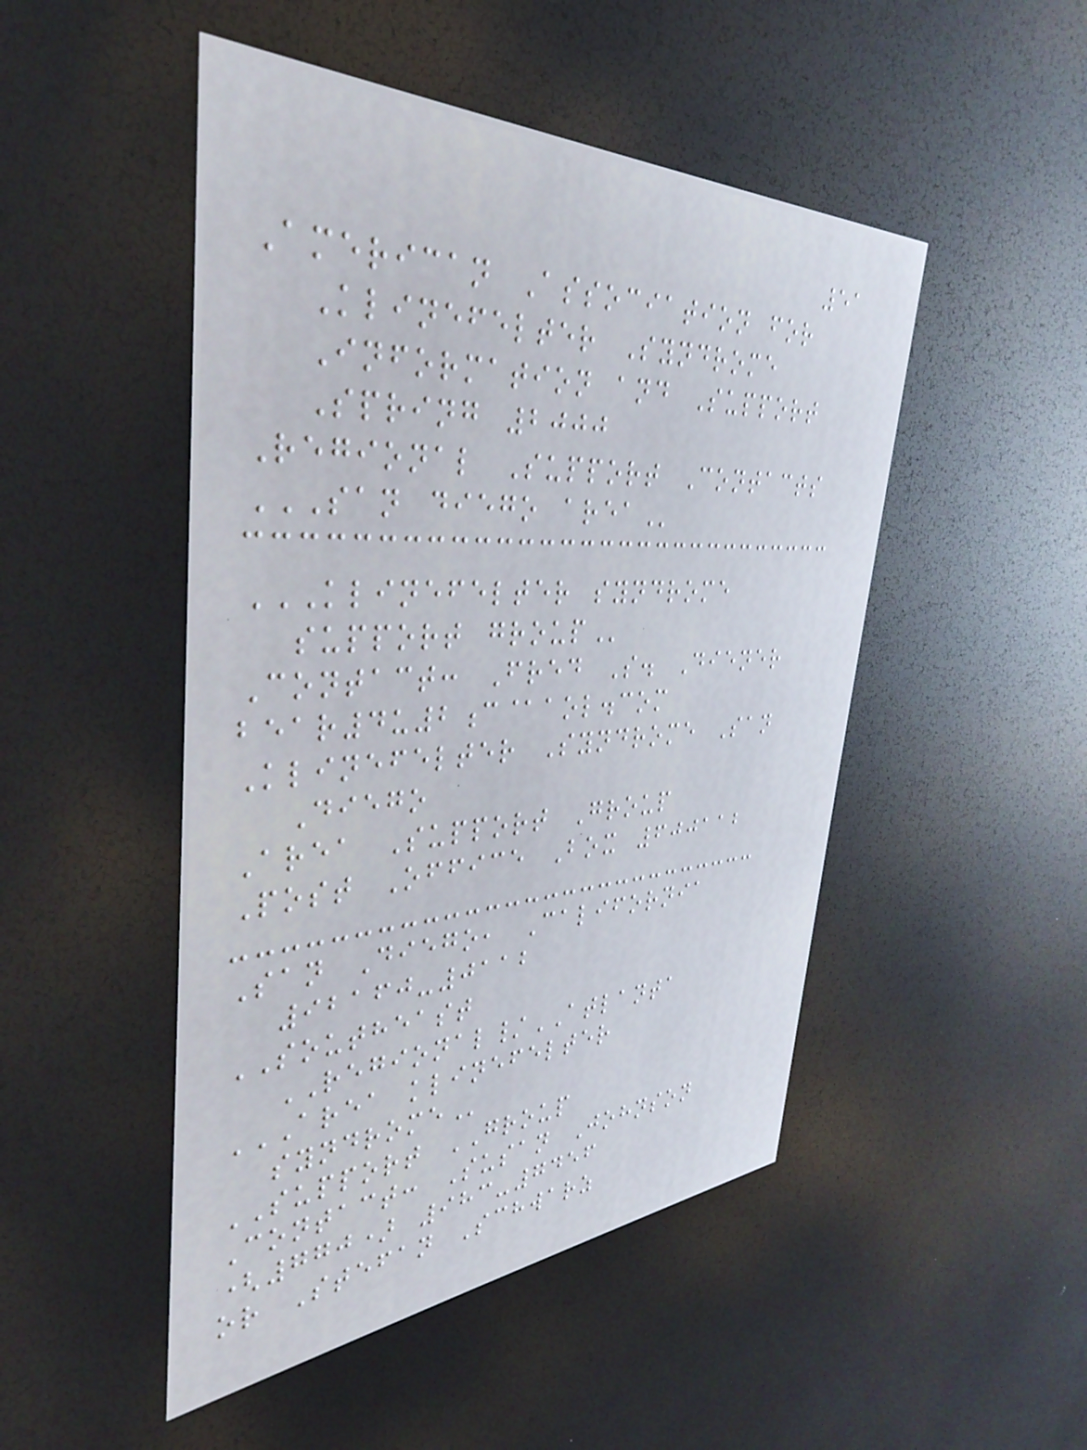51
American Association for
Klinefelter Syndrome
Information and Support
Spring 2000
Regional Support Contacts
SAN DIEGO AREA
KLINEFELTER SYNDROME
SUPPORT GROUP
Contact: Fred S. Diener
bear4u2c@aol.com
Klinefelter Syndrome San
Diego
Area Support Group
Post Office Box 600112
San Diego, California
92160-0112
SOUTHEAST
REGIONAL/ATLANTA
AREA KLINEFELTER
SYNDROME
SUPPORT GROUP
Contact: Susan Johnson
(770) 983-7456
or Stefan Schwarz
